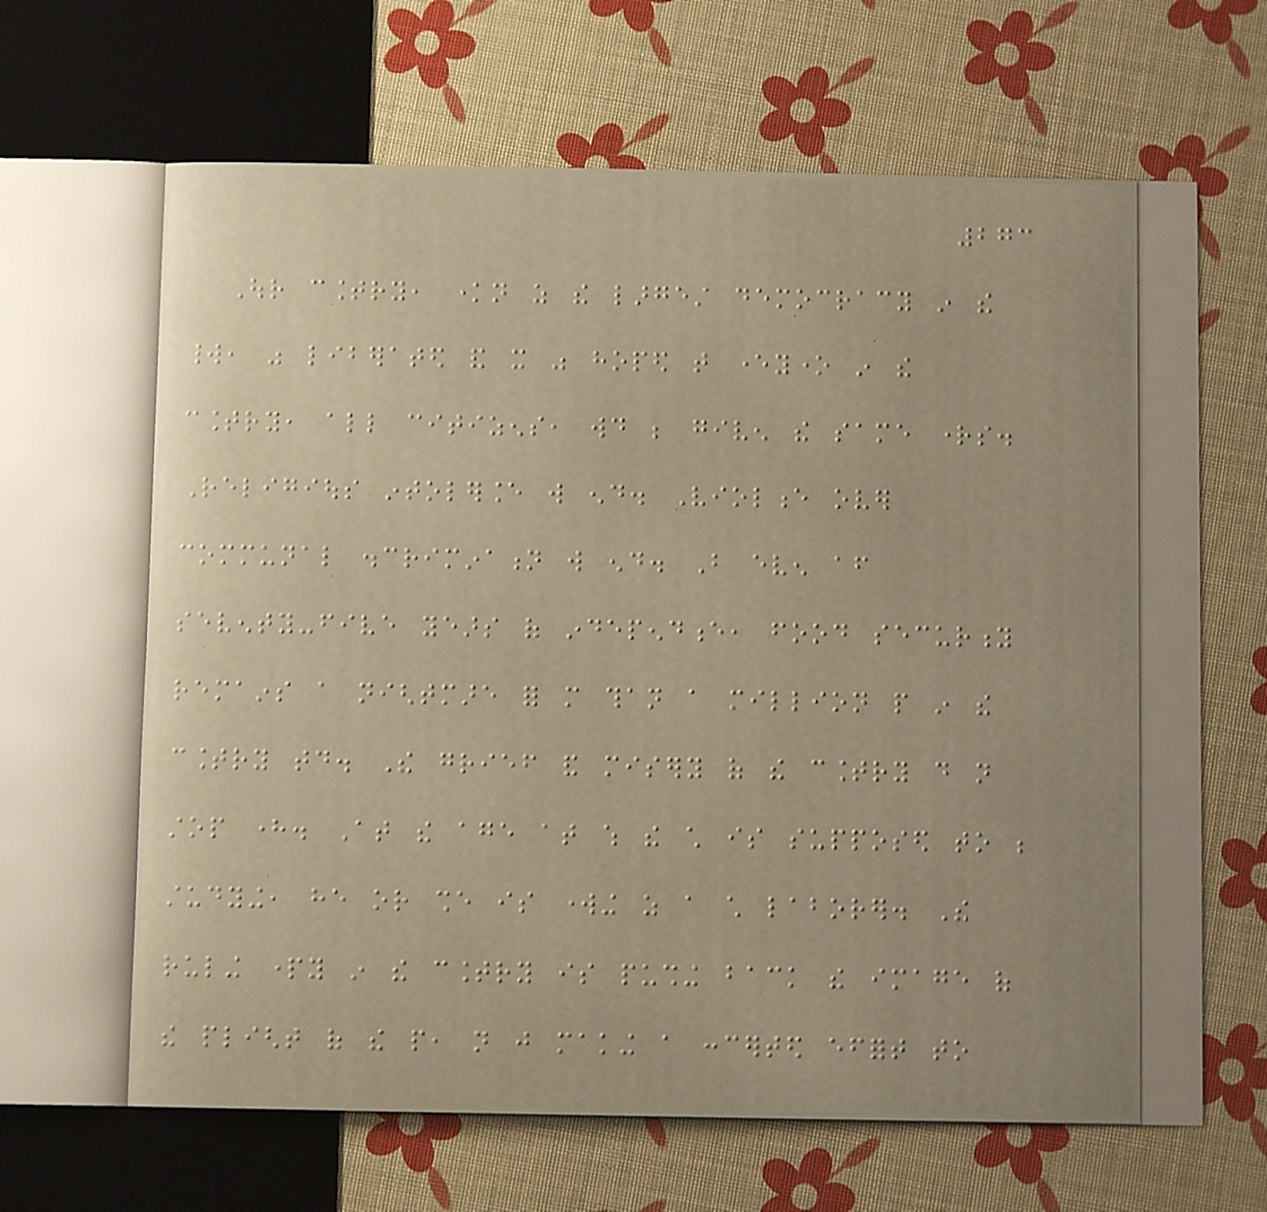273
Our country, known as the largest democracy in the
world, was liberated and it was hoped that everyone in the
country, all citizens, would be given the same rights.
Religious intolerance will end. Violence over
communal discrimination will end. But even after
seventy-five years of independence, food security
remains a nightmare for more than a million people in the
country today. The grief and misery of the country do not
stop here. At the age at which the child is supposed to be
studying, he or she is working as a child laborer. The
ruling party in the country is pushing back the image of
the plight of the people, not just making a concerted effort to
